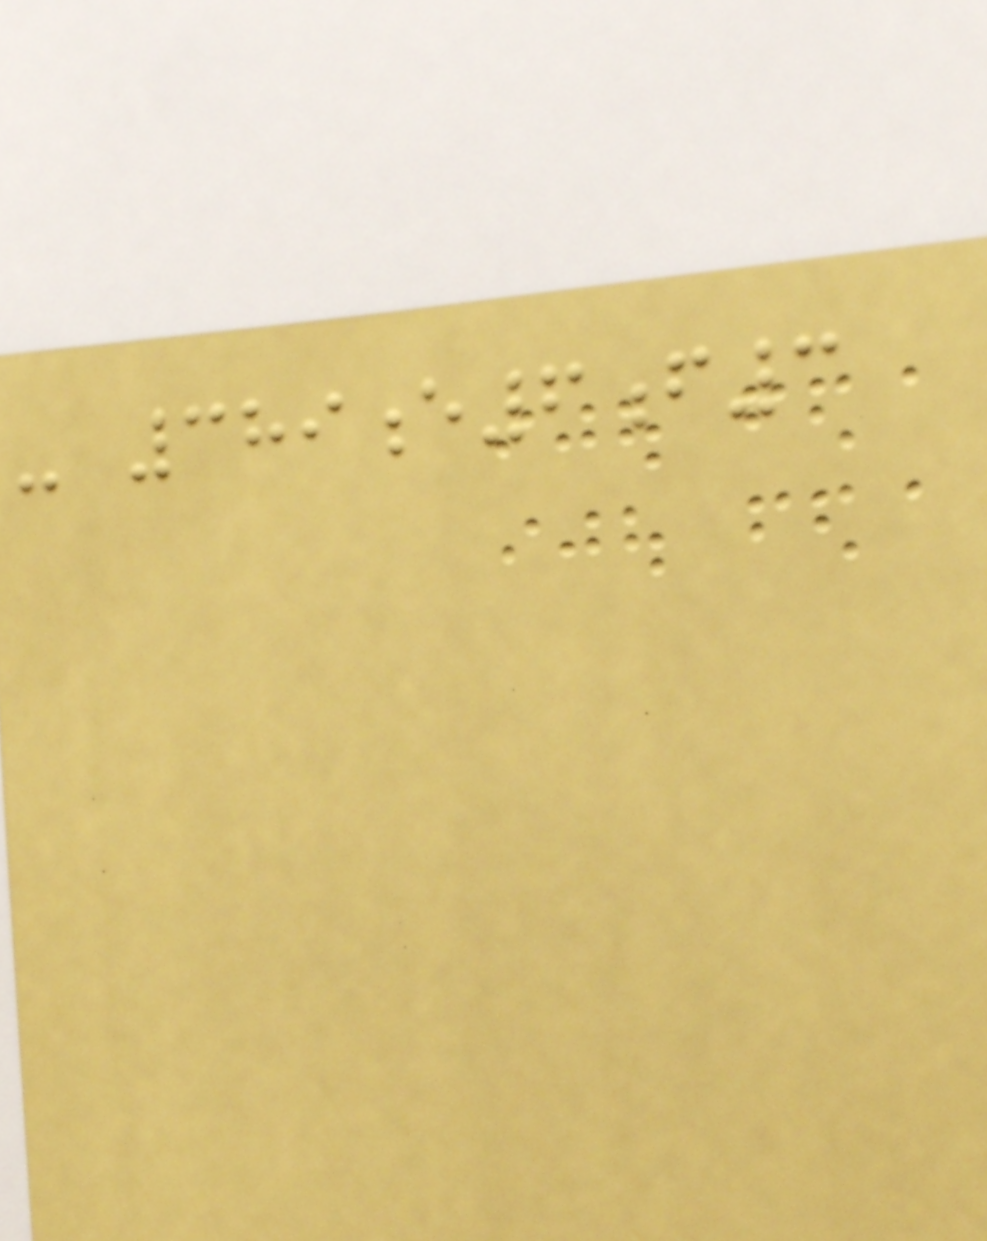- 389e6f3
